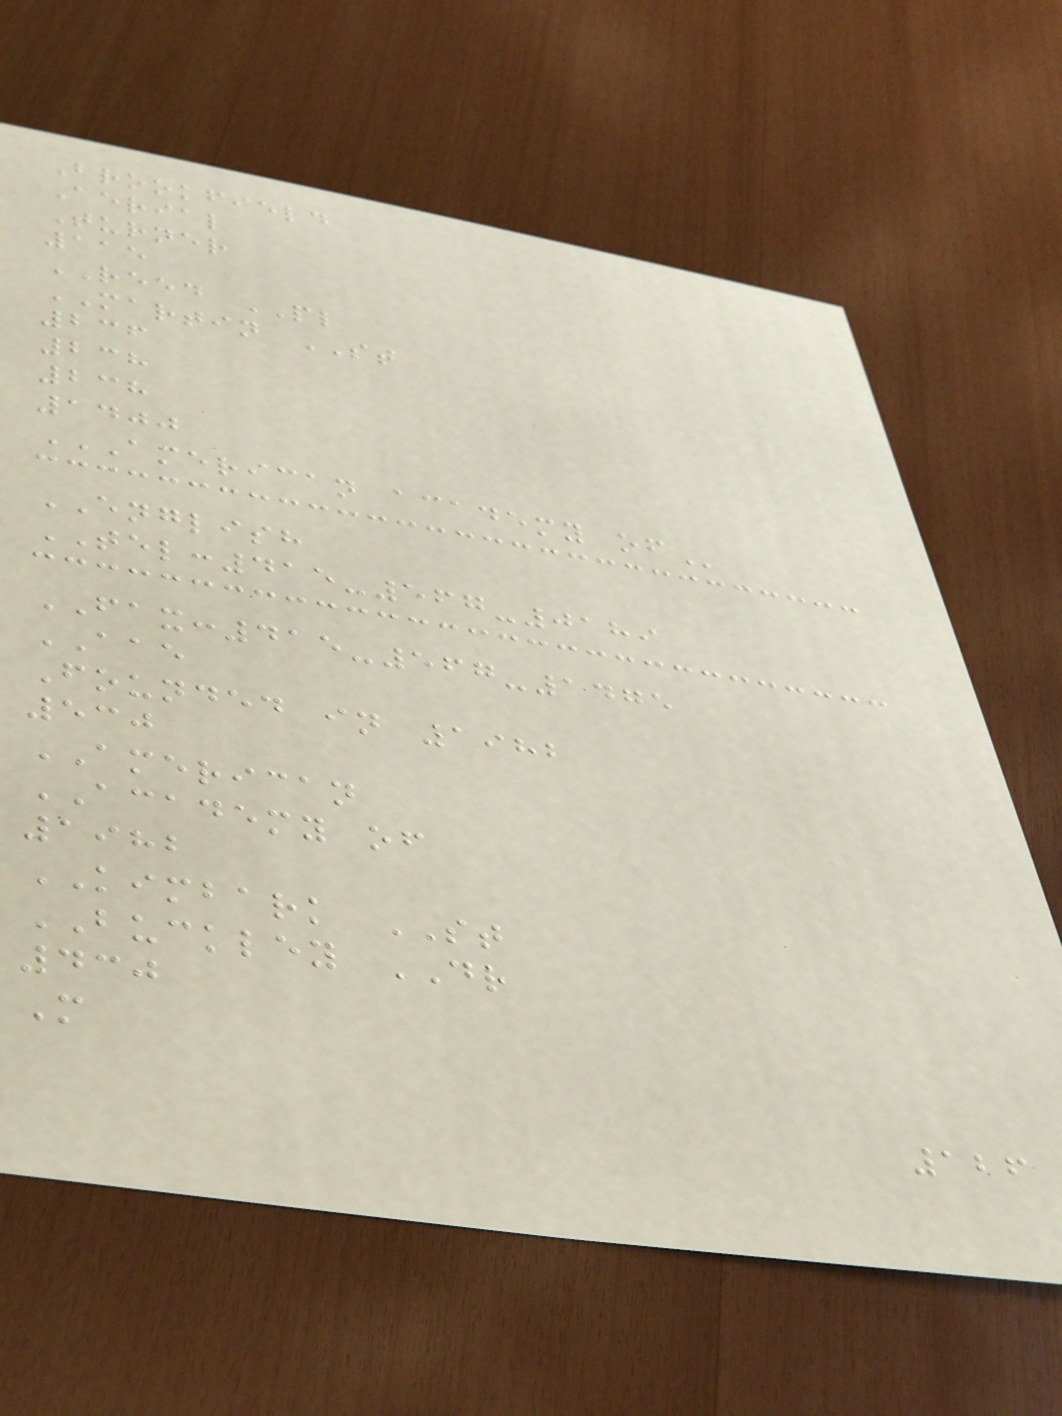Brookfield
Aerial
Turner
115
REED PL
MARTIN ST
236
238
238
1400
AMERICAN ACADEMY OF
ENGLISH
TEL:415-567-0189
FAX:415-567-1475
AAE
Founded in 1982
530
AMERICAN
ACADEMY of
1982
KIMBARK ST
BUCKLEY DR
430
M
126
